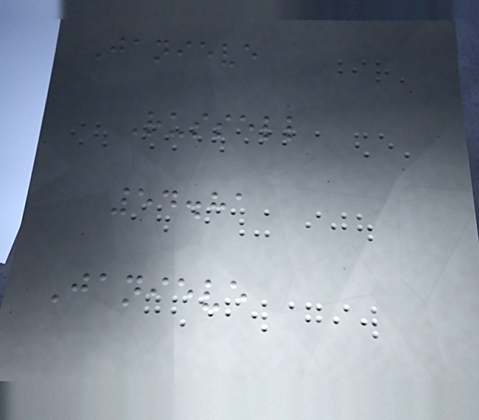Janieve
Russell
54.81
Janieve
